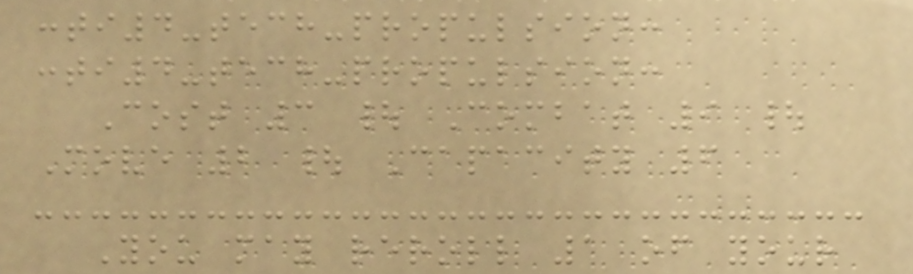:ti4-tech-propulsion:
:ti4-tech-propulsion:
Cost 3 | Combat 9 |
Move 2 | Capacity 6
You may reroll 1 of your
